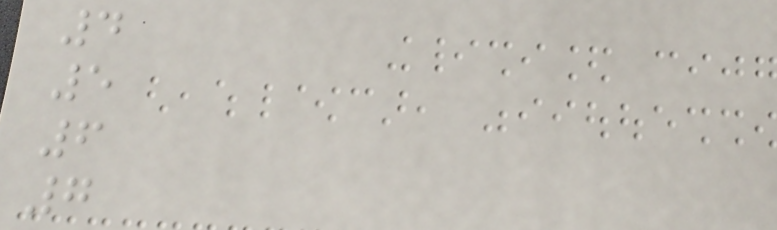4
5
6
7
